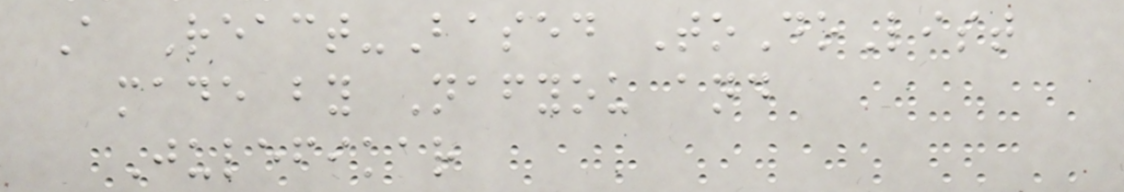A React-Based ToDoList
made by Nafyou and
Julefikar
